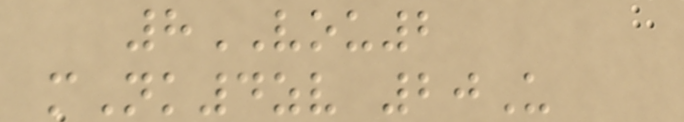8VOU2
mNk4zv 20U
